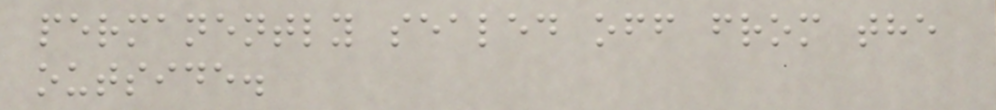permanently sealed off from the
outside.
